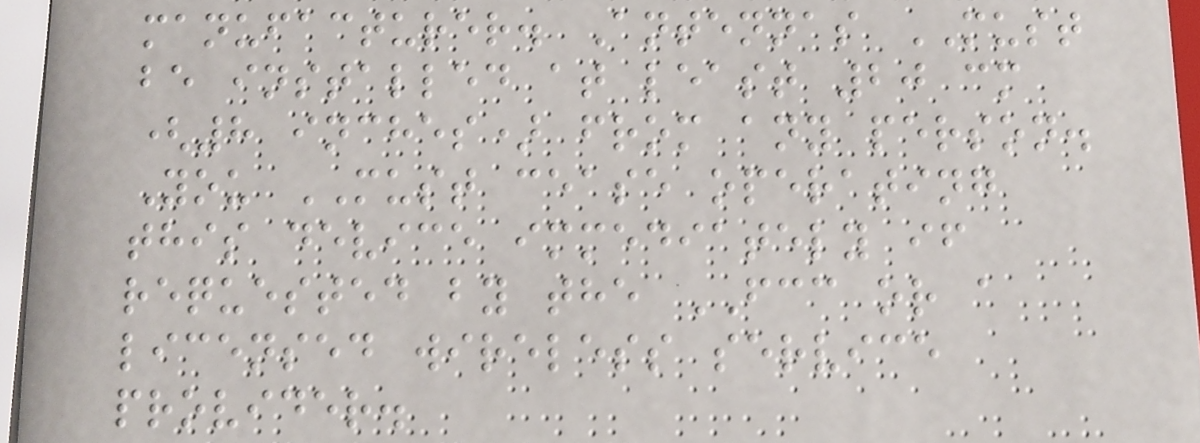manufacturer. Antennas MUST
be installed at least 20 cm
(8 inches) from any person.
You MUST cease operating
this device immediately if
requested by the FCC or a
licensed wireless service
provider.
